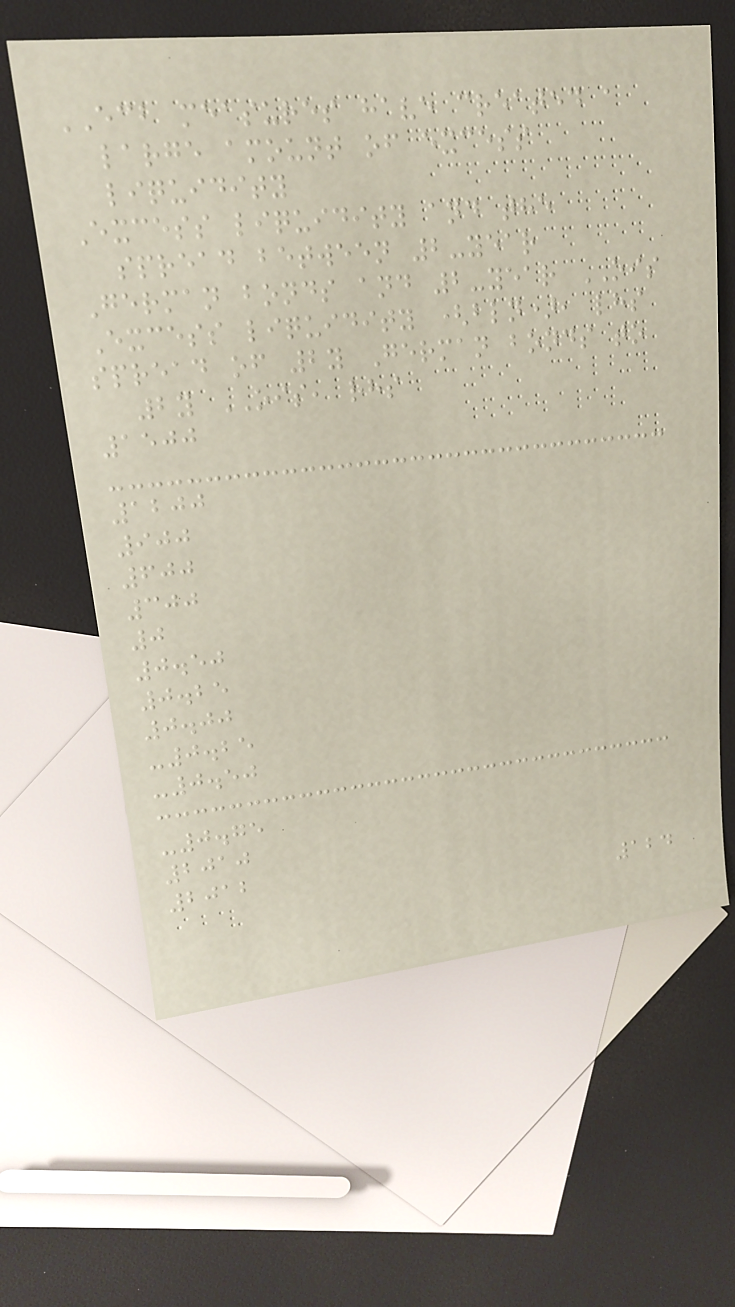ECB measures have created a
large amount of excess
liquidity
Excess liquidity and the
spread between 2-year
German bonds and 2-year OIS
Excess liquidity (bln), lhs
spread of 2y German bonds to
2y OIS, rhs
1500
1200
900
600
300
0
0.50
0.25
0.00
-0.25
-0.50
-0.75
2010
2012
124
